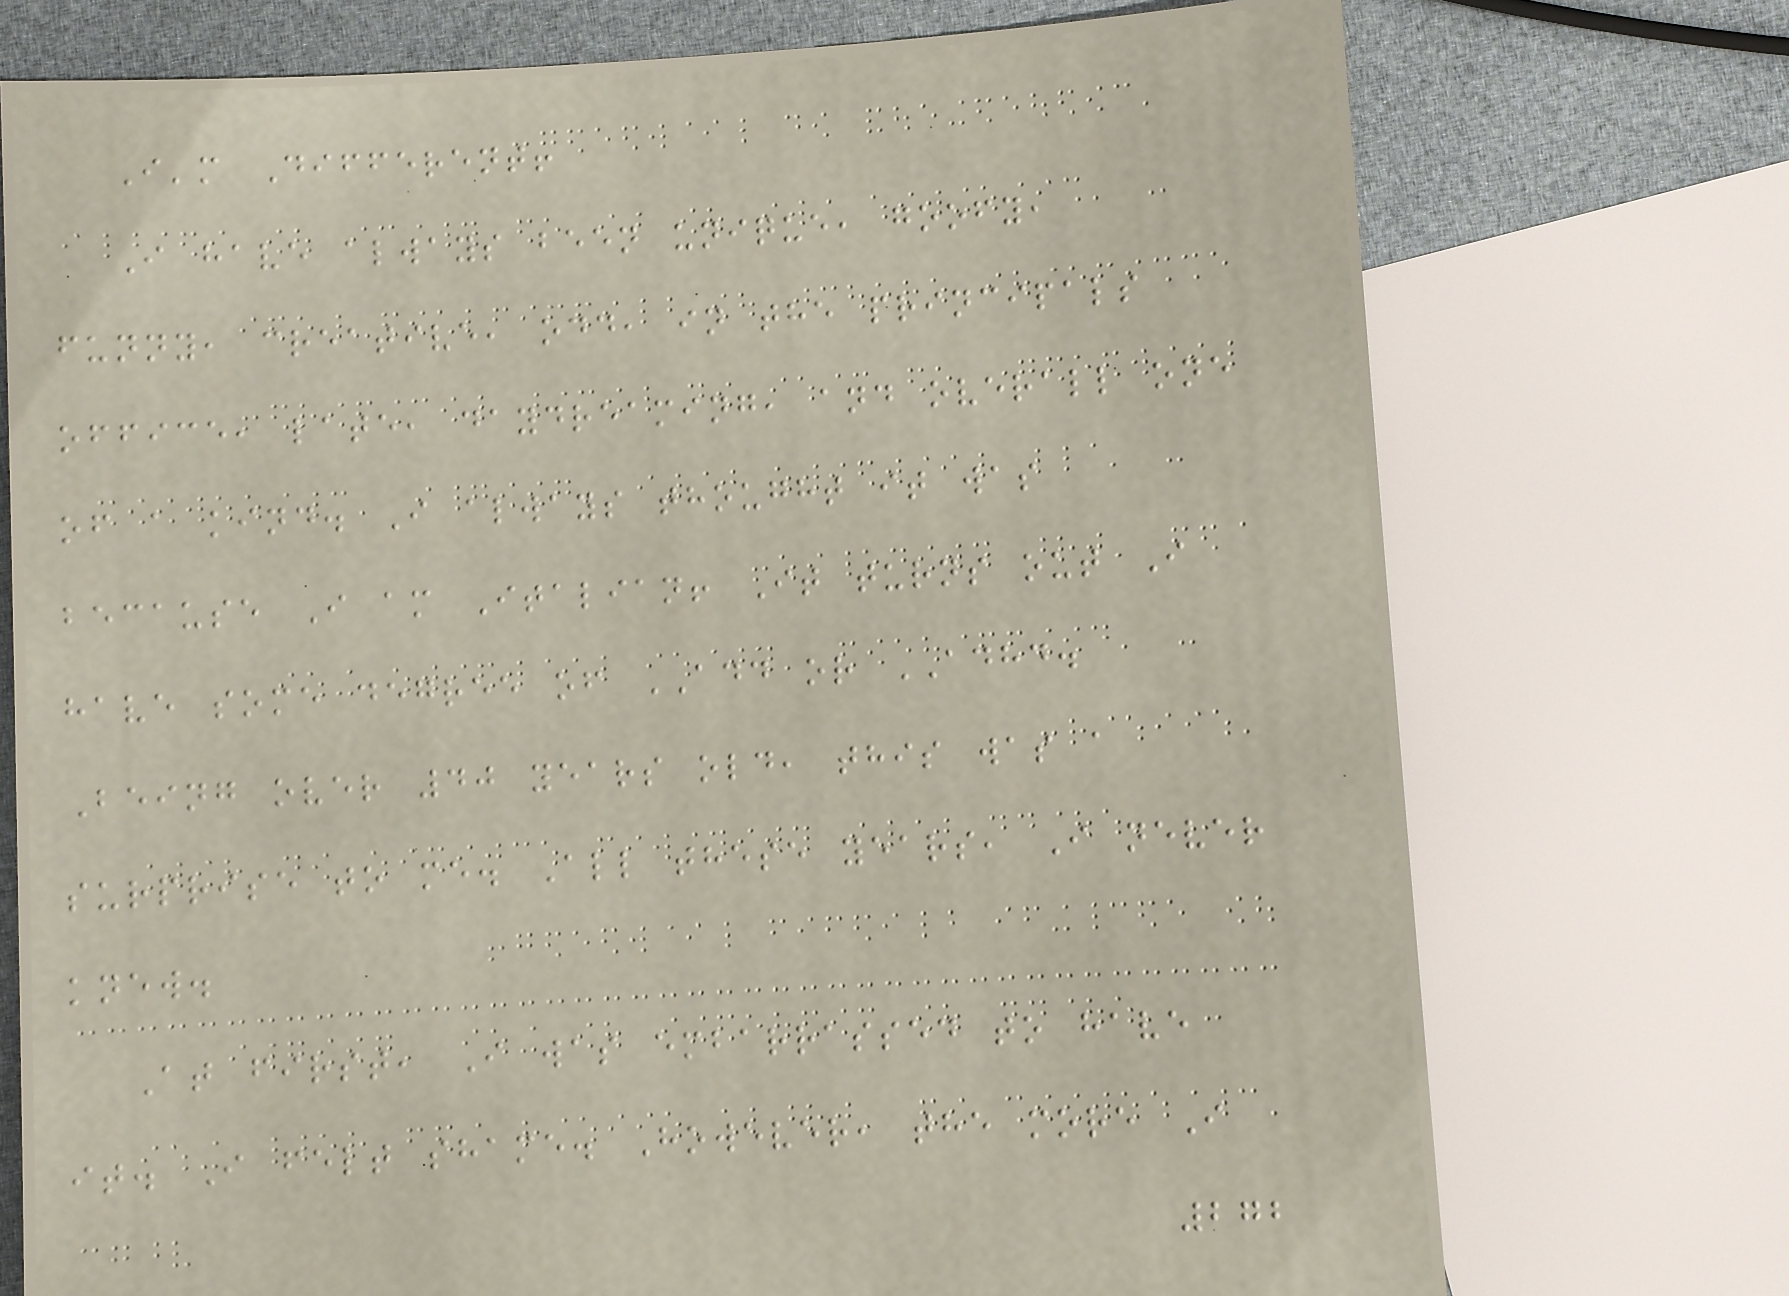I'm Different!
I have always been unique, goofy,
funny, creative, odd, in the principals
office, late, daydreaming, and overall one
of a kind. I always thought it was
because I am Italian! It turns out I
have some degree of ADD or ADHD.
Being over 40 years old, this was a
surprise to me. All these years, I never
knew.
At first, I was embarrassed to have
it. I felt shame. However, the more I
272
